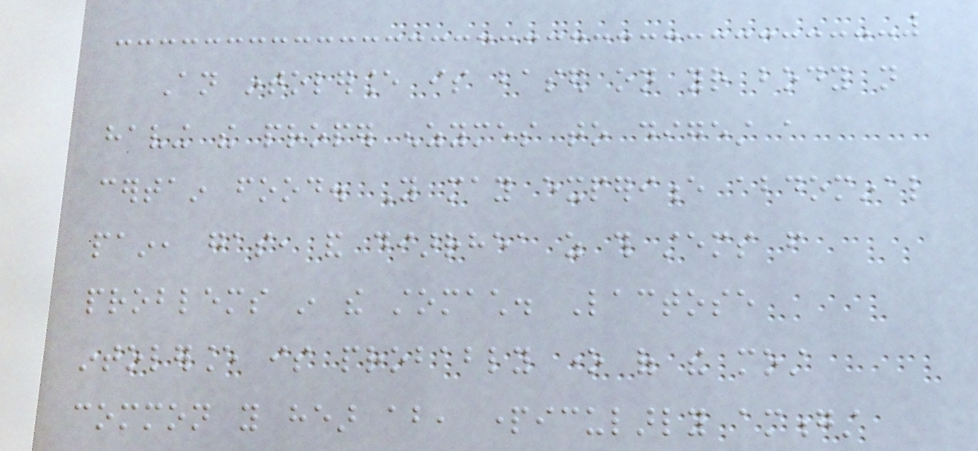An intolerance is based on your body not
having the proper enzymes to digest a
certain food. You may experience abdominal
pain, gas, and diarrhea as this stems from
problems in the stomach. Lactose
intolerance is probably one of the most
common you hear about, particularly amongst
